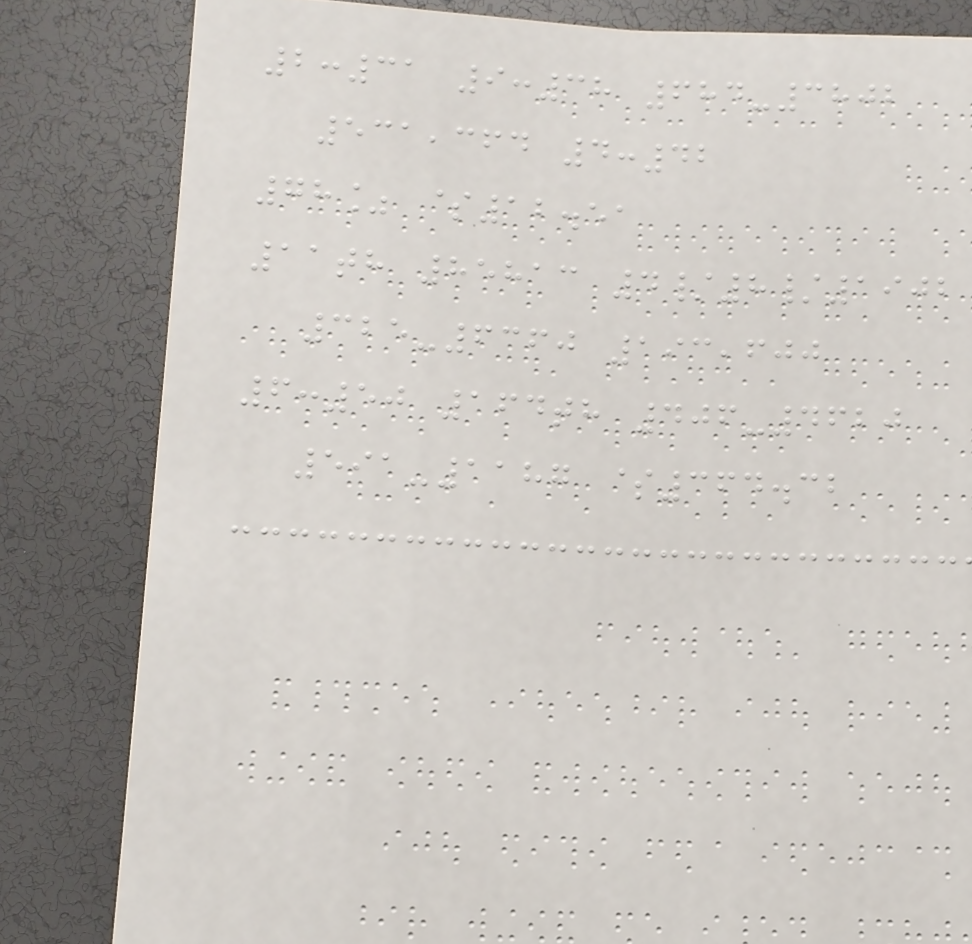2:31 9:38 684-3802
531,364 4:42
78% $12.51
11th 85813 4/8/1902
325-6360 193,600
6:50 164th 406-4620
591-1187 $364.32
